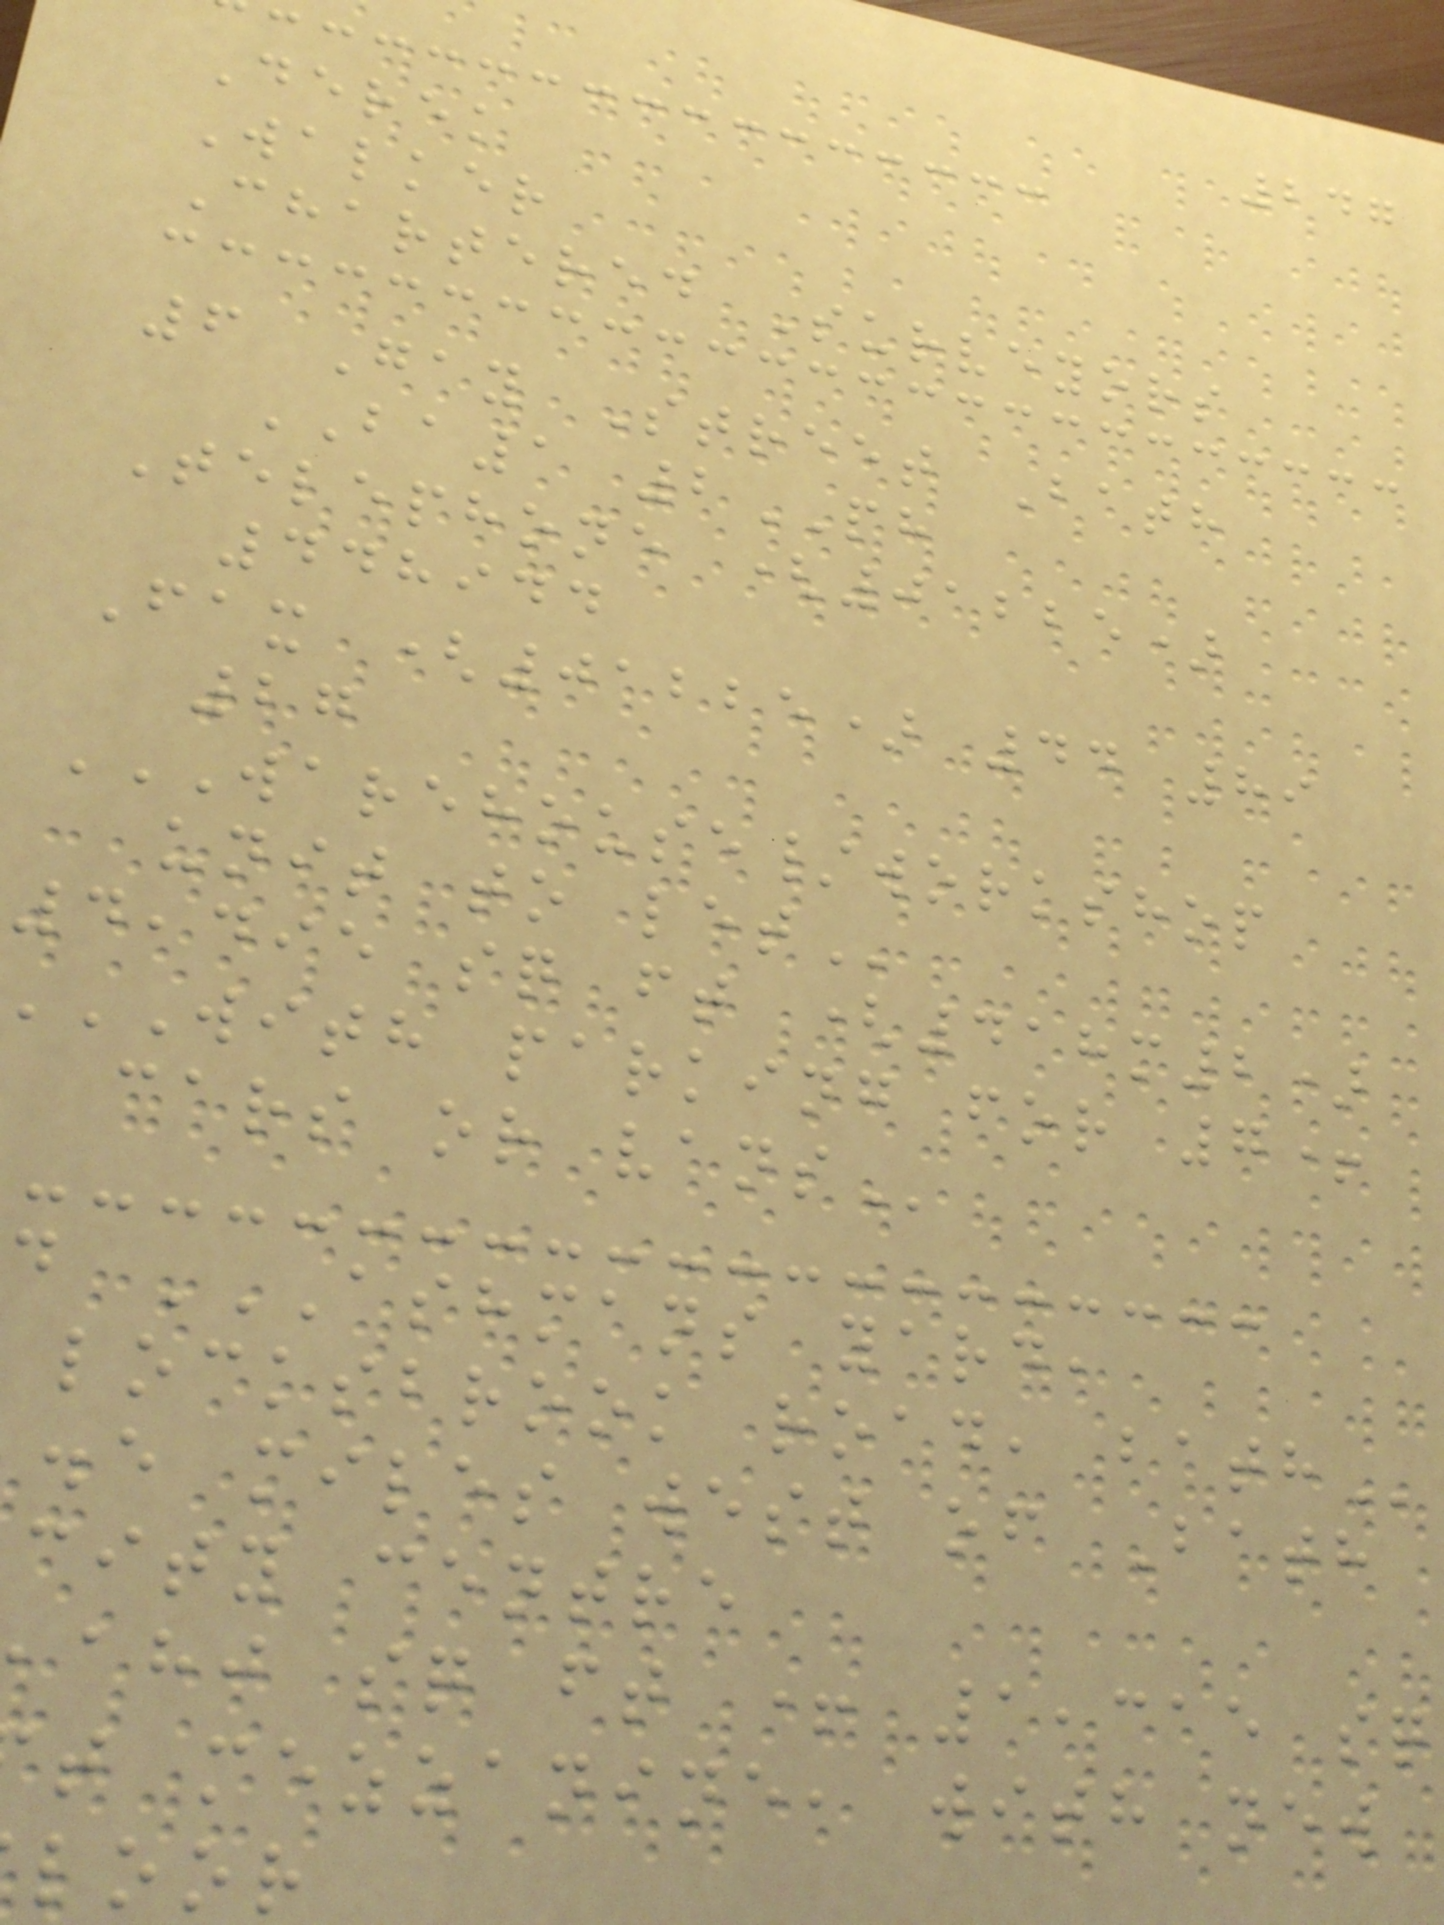247
Derek
Walker
Chartered Surveyors
6 Gay Street Bath
BA1 2PH
Telephone (01225)
448944
Fax (01225) 44 89
27
WAREHOUSE/WORKSHOP
unit to
4,495 sq ft (418m2)
WITH parking for 7+
cars or
locksbrook road,
.e miles west of Bath
city centre
ahj sq ft + 1,315 sq
t mezzanine, with new
loor
